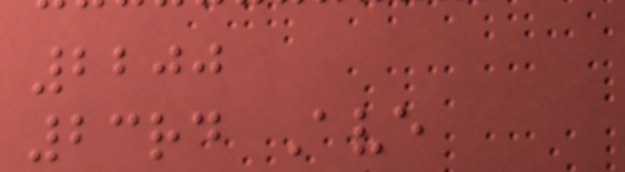2200
23rd Ave
